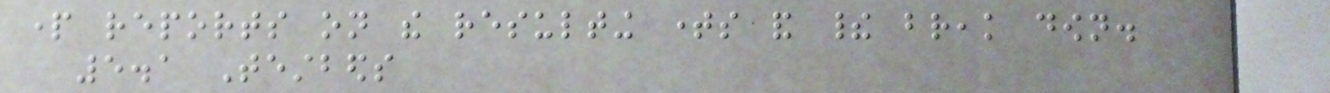part reports on the resulting times and their break down.
5.1 Testbeds
